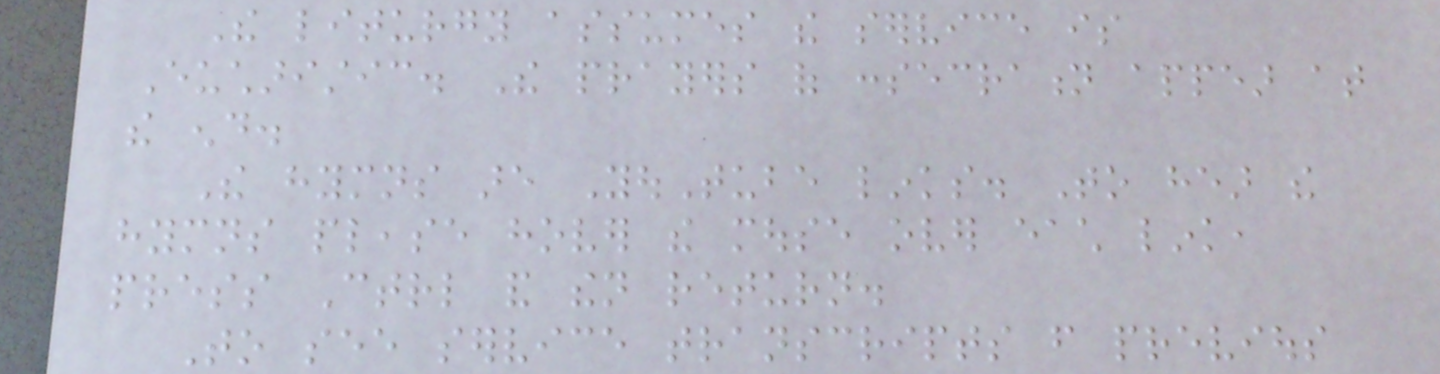The liturgy assumes the service is
Eucharistic. The prayers of consecration appear at
the end.
The hymns are YouTube links. To hear the
hymns please hover the mouse over each link,
press Ctrl and then return.
To see service transcripts from previous
